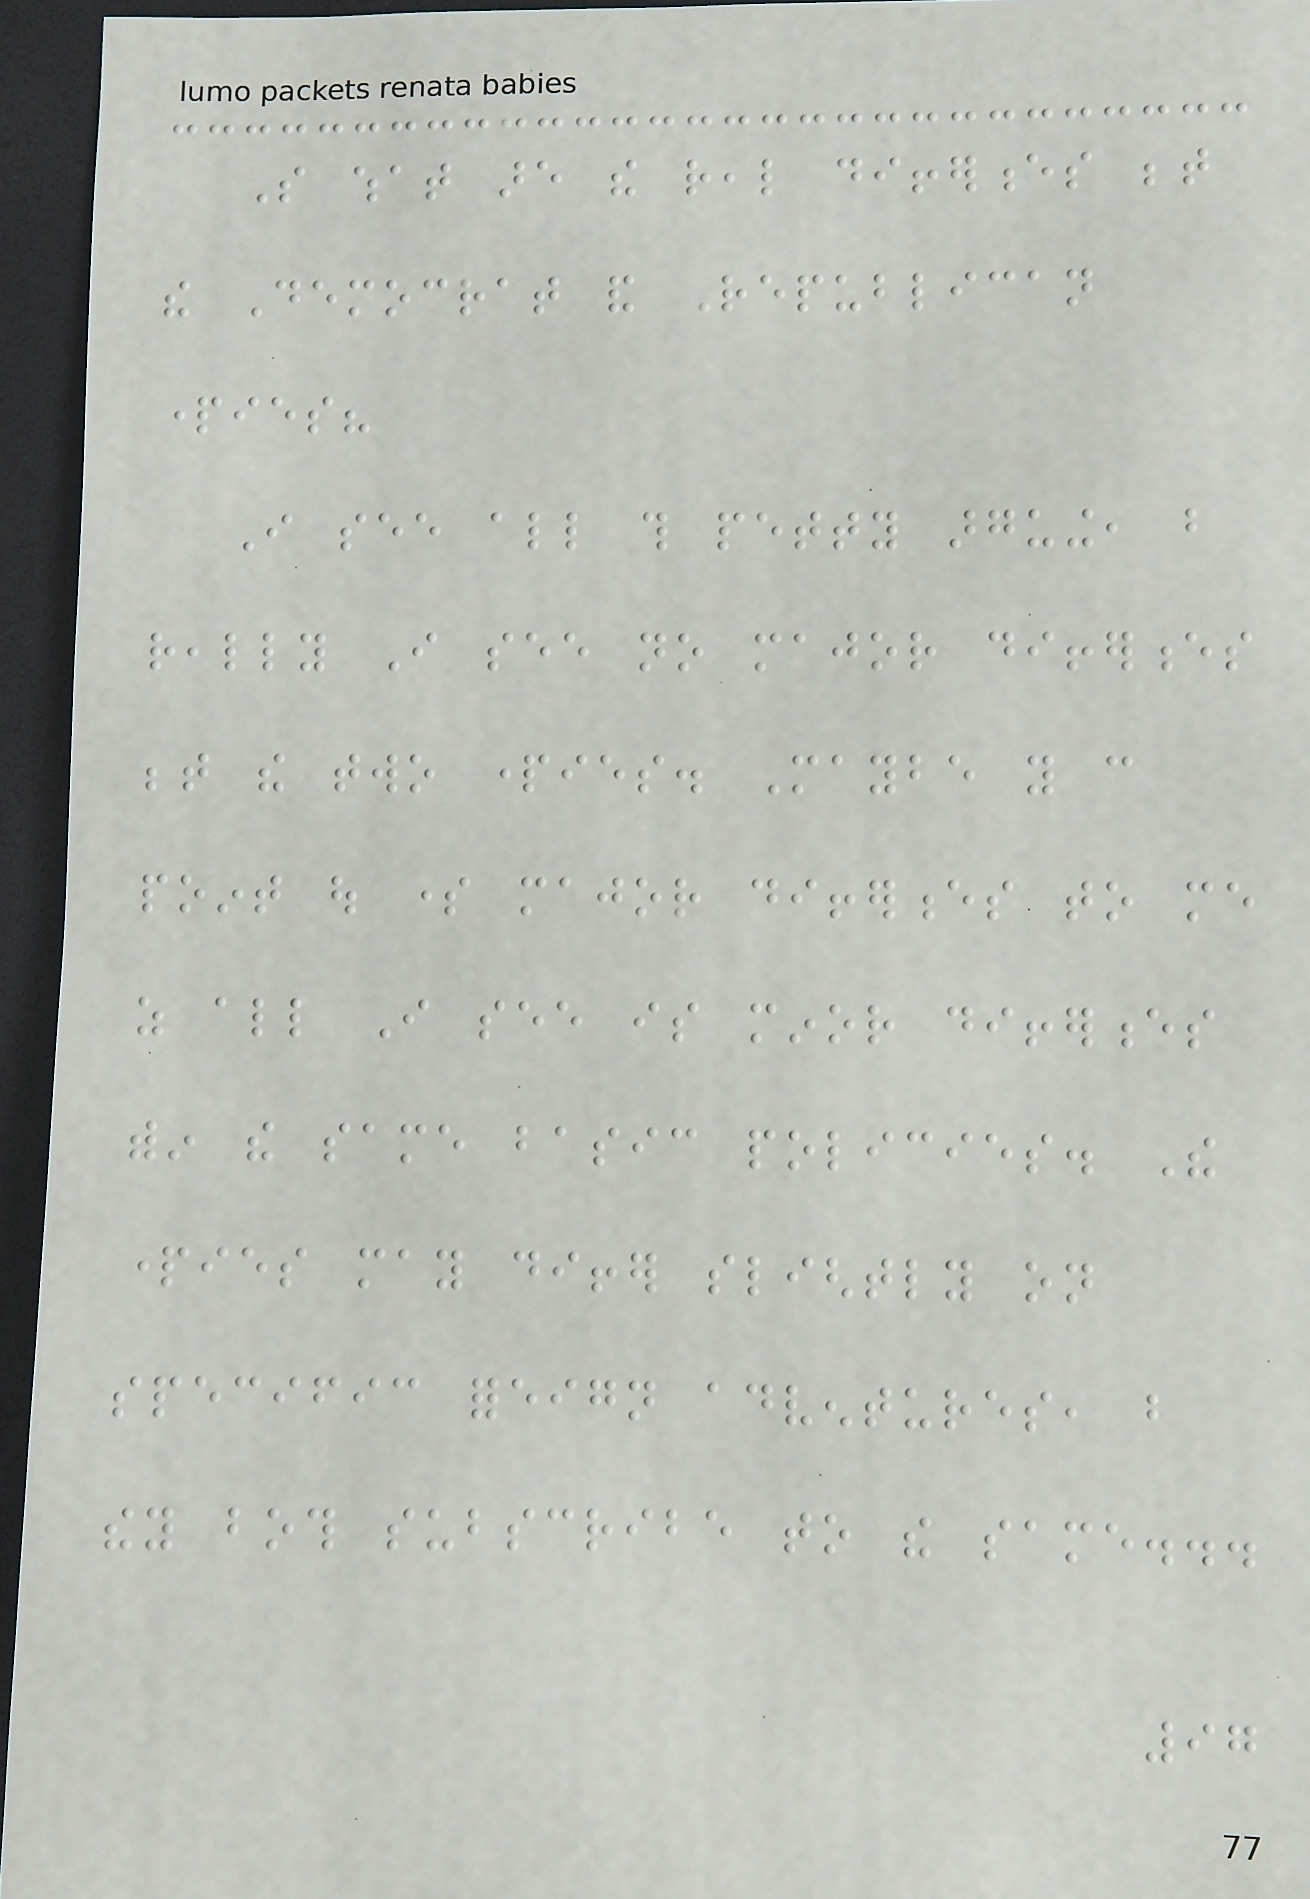So what are the real differences between
the Democrat and Republican
parties?
I see all this petty arguing, but
really I see no major differences
between the two parties. Maybe you can
point out some major differences to me
as all I see is minor differences
within the same basic policies. The
parties may differ slightly on
specific foreign adventures, but
they both subscribe to the same...
97
